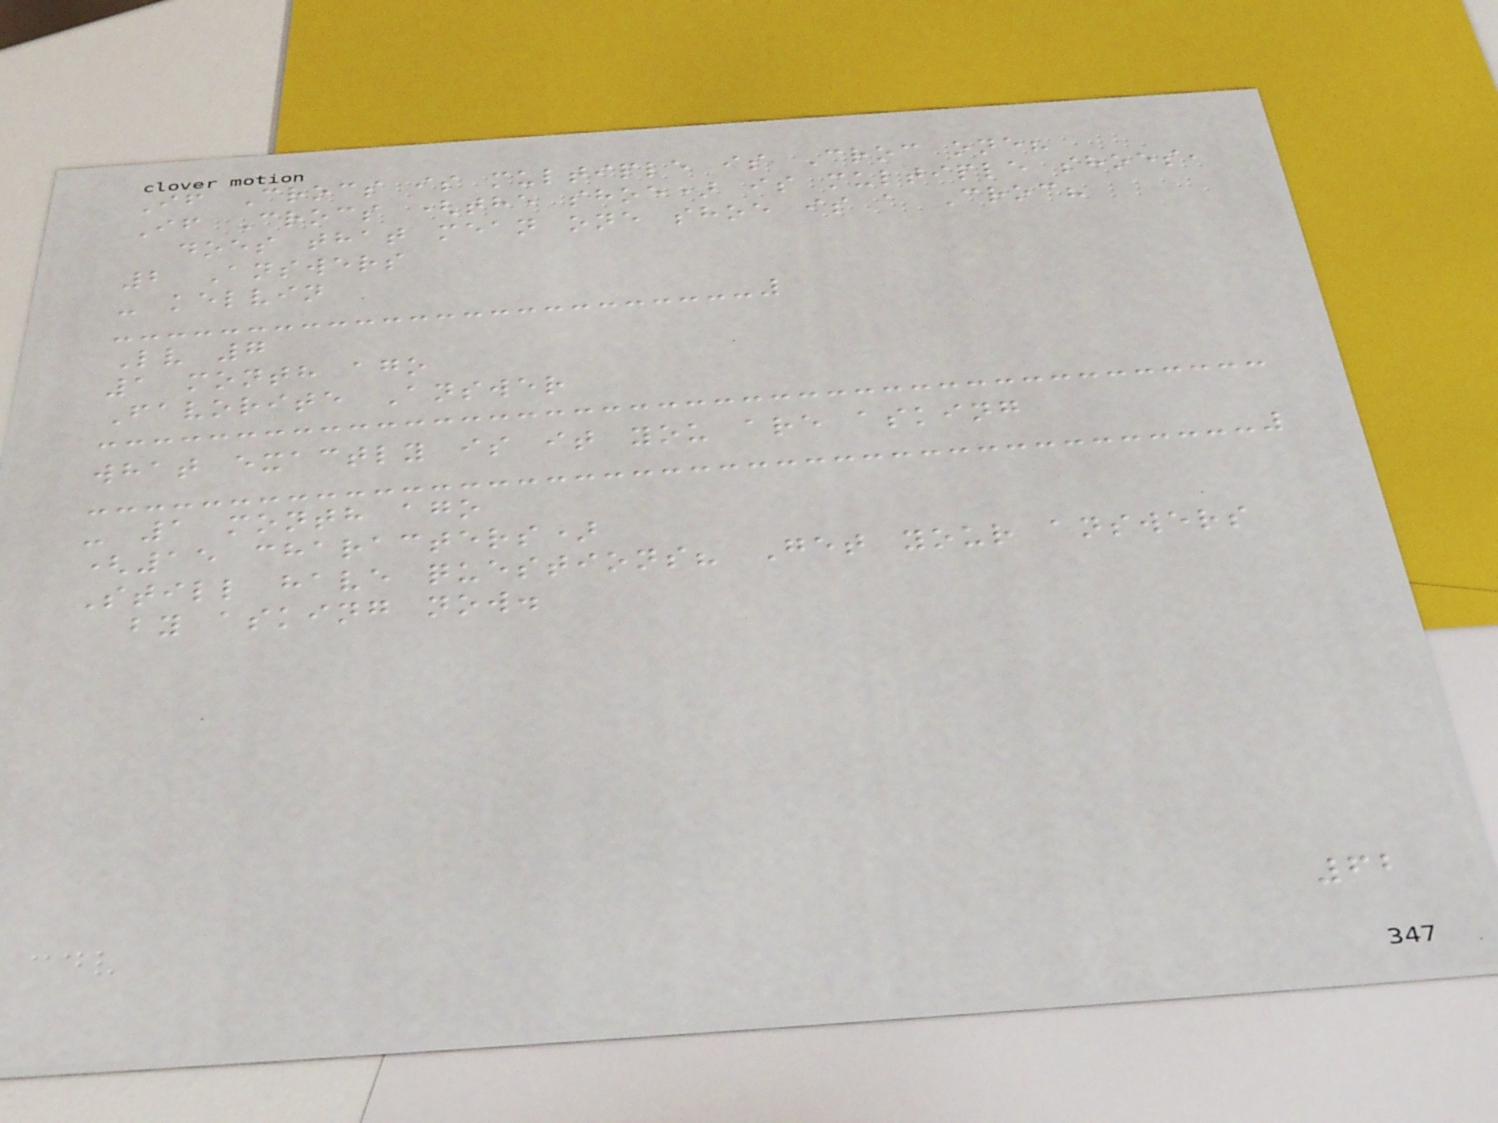If Crocs is multiple is Croc one?
If Crocs (the shoe) is multiple shoes,
does that mean one shoe is a Croc?
2 Answers
- kelvin
Lv 7
1 month ago
Favorite Answer
what exactly is it you are asking
- 1 month ago
(15 characters)
Still have questions? Get your answers
by asking now.
62
